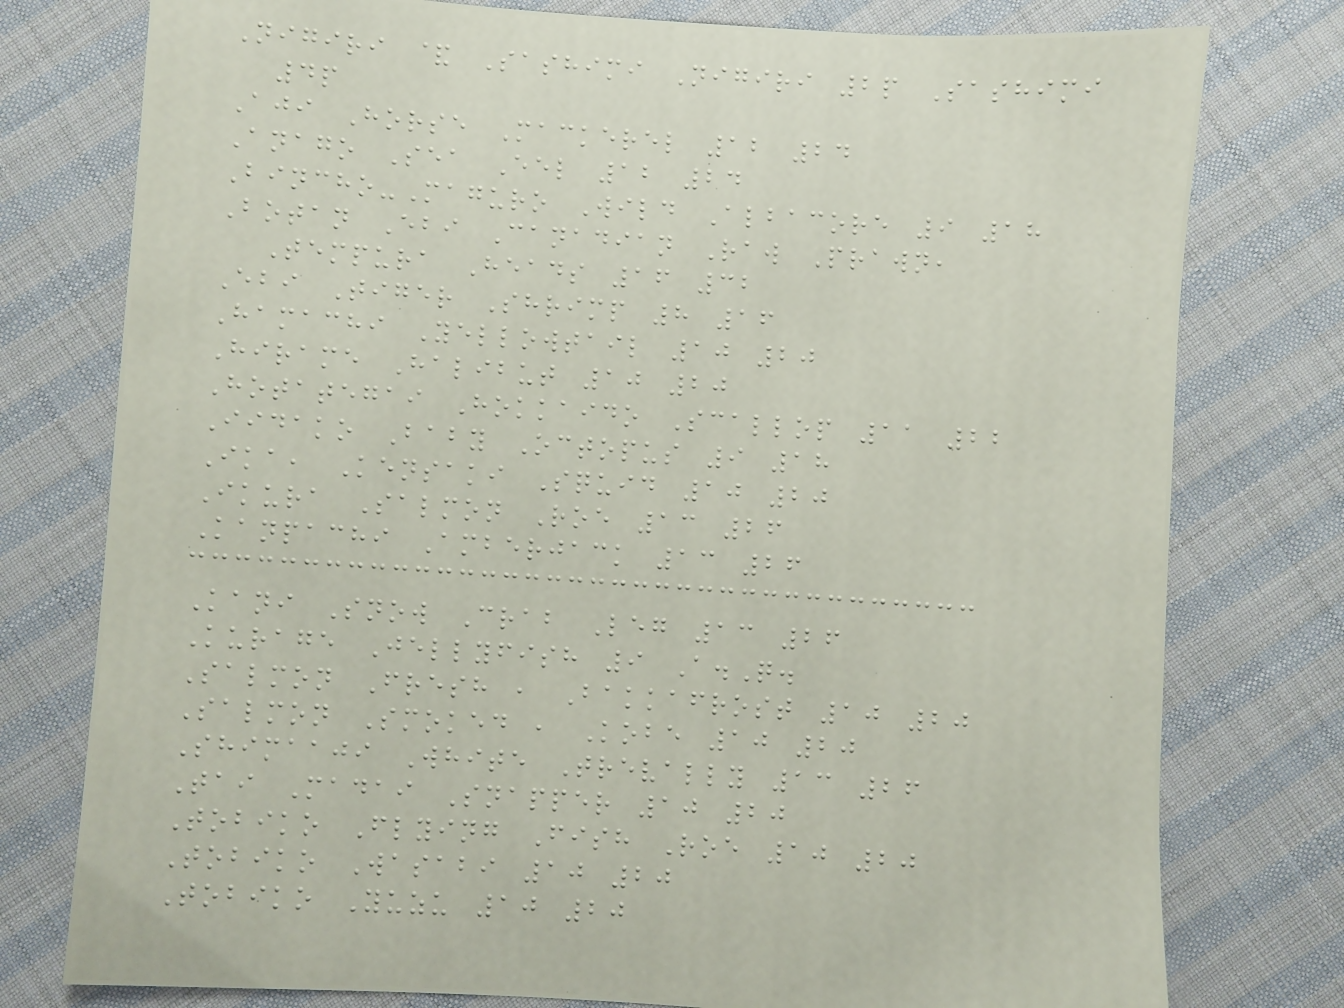Nigiri & Sashimi Nigiri 2p Sashimi
4p
Aji Horse Mackerel 12 24
Anago Sea Eel 12 24
Bincho-Maguro Wild Albacore 9 18
Botan Ebi Canadian Raw Prawn,
Tempura Heads 16 32
Ebi Tiger Shrimp 8 16
Hamachi Yellowtail 10 20
Hirame Halibut 10 20
Hotategai Hokkaido Scallop 11 22
Iidako Baby Octopus 9 18
Ika, Kensaki Squid 10 20
Ikura Salmon Roe 13 26
Kanpachi Amberjack 13 26
Kani Snow Crab Leg 13 26
Kurage Jellyfish 9 A.Q.
Salmon Fresh , Bakkafrost 10 20
Salmon Smoked , Kobe 10 20
Shimaaji White Trevally 13 26
Tai Madai Snapper 10 20
Tobiko Flying Fish Roe 10 20
Tobiko Wasabi 10 20
Tobiko Yuzu 10 20
